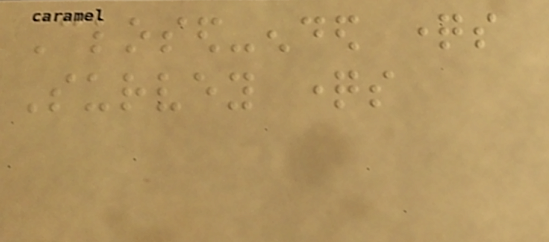Closed-ended questions
Survey questions
